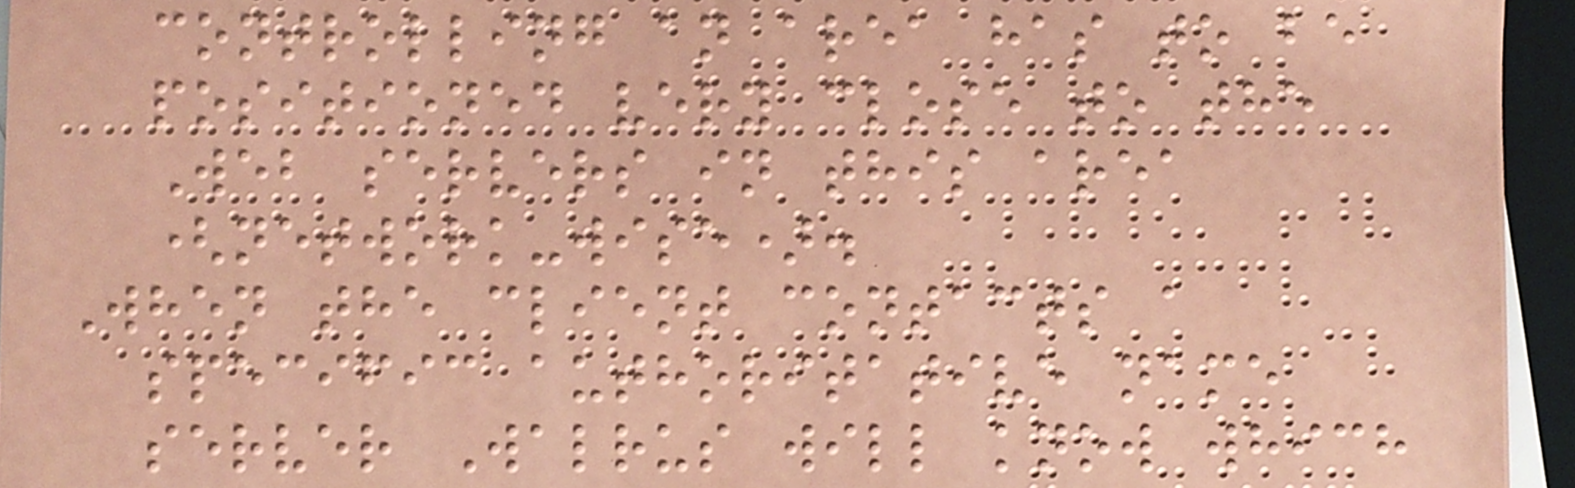controlling an area has to be
positioned very close to the
Web servers in this area
(network-wise).
When the client contacts a
specific authoritative name
server Walrus will know which
